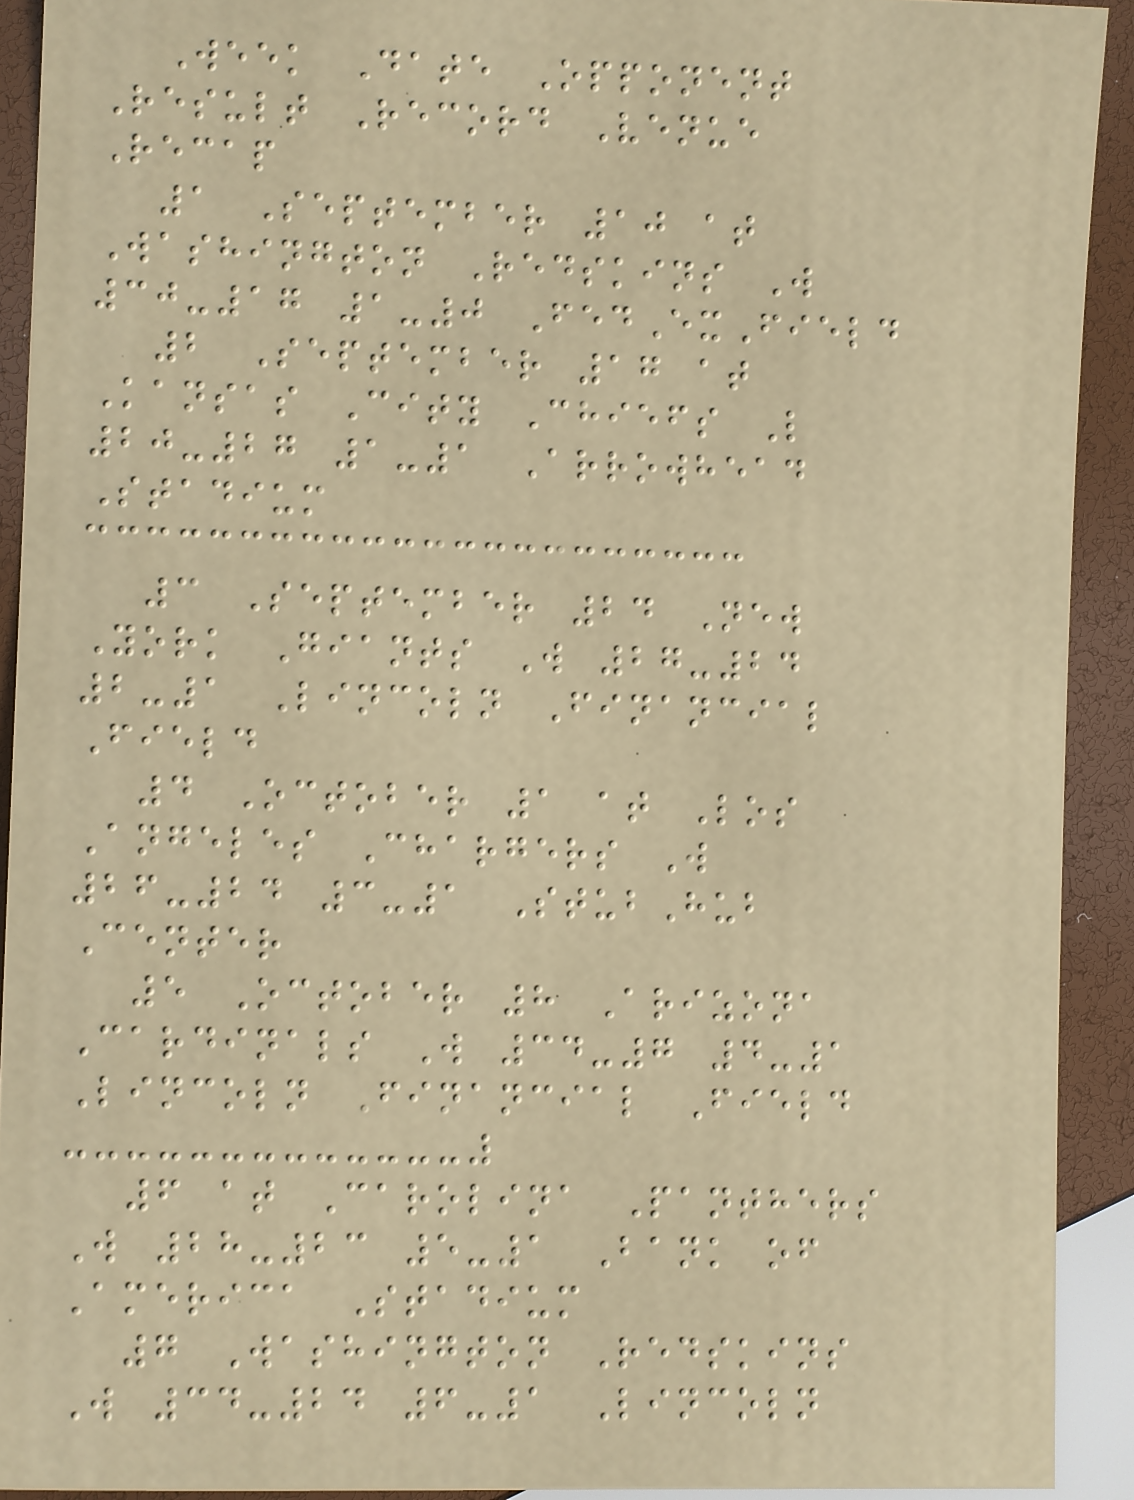Week Date Opponent
Result Record Venue
Recap
1 September 10 at
Washington Redskins W
30-17 1-0 FedExField
2 September 17 at
Kansas City Chiefs L
20-27 1-1 Arrowhead
Stadium
3 September 24 New
York Giants W 27-24
2-1 Lincoln Financial
Field
4 October 1 at Los
Angeles Chargers W
26-24 3-1 StubHub
Center
5 October 8 Arizona
Cardinals W 34-7 4-1
Lincoln Financial Field
6 at Carolina Panthers
W 28-23 5-1 Bank of
America Stadium
7 Washington Redskins
W 34-24 6-1 Lincoln
